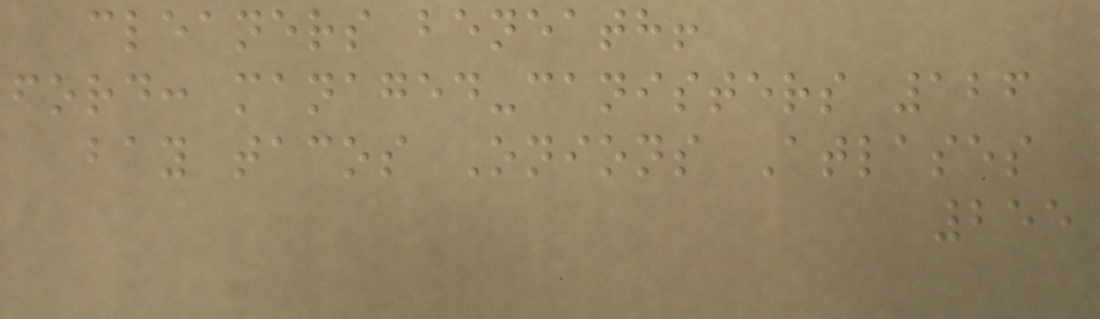cleaners beneath!
ford: managed-canisters 126
bay tacos Onions Atlases
255
